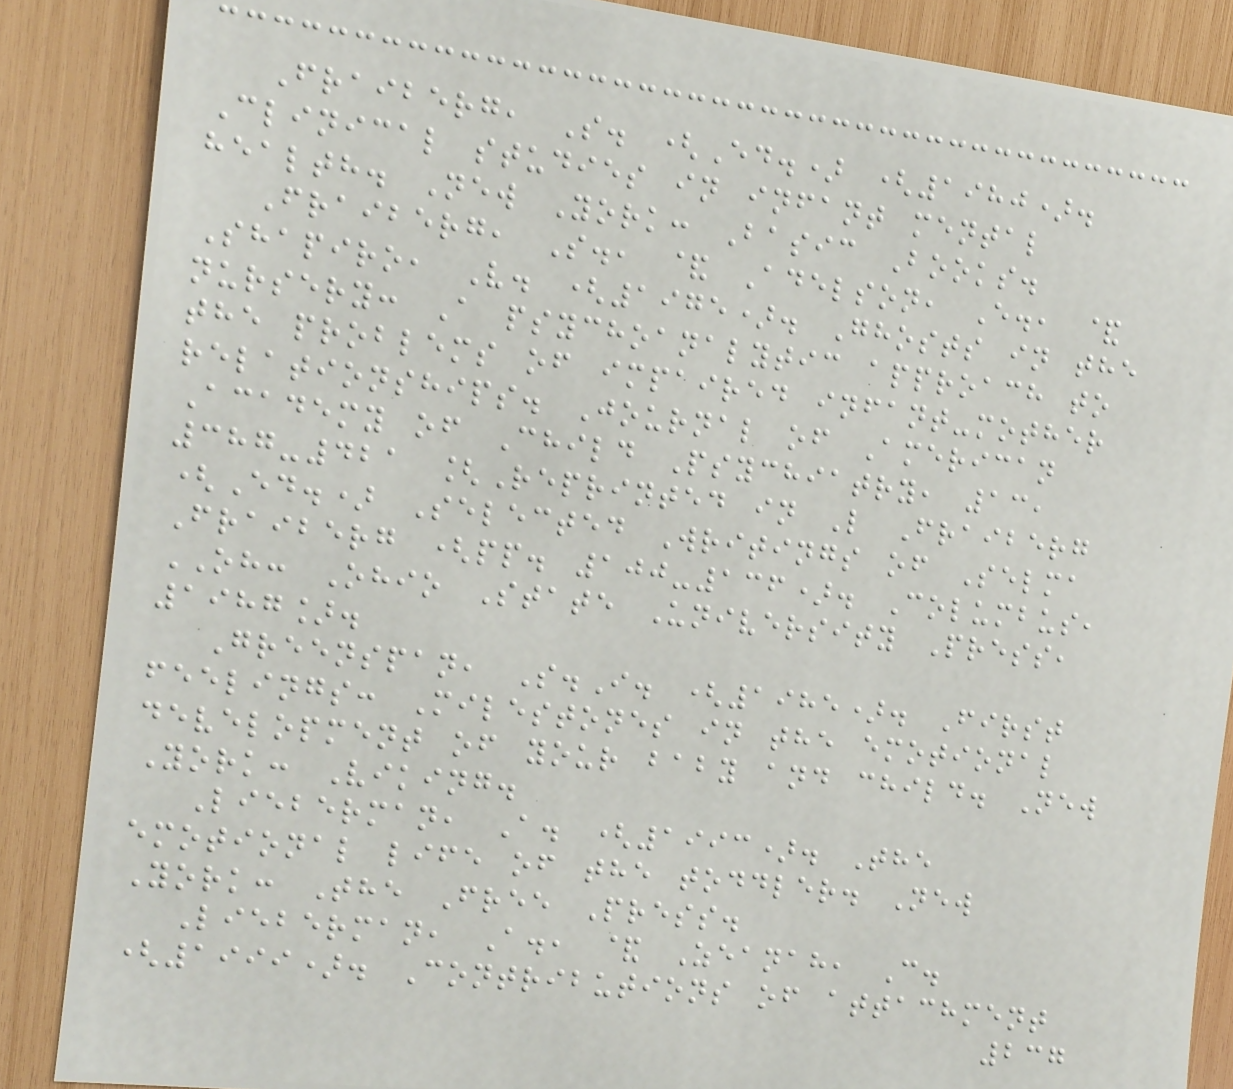Fraiberg, S. (Ed.) (1980).
Clinical studies in infant mental
health. New York: Basic Books.
Fraiberg, S., & Adelson, E., &
Shapiro, V. (1975). Ghosts in the
nursery: A psychoanalytic approach to
the problems of impaired infant-mother
relationships. Journal of American
Academy of Child Psychiatry, 13,
387-421 [Reprinted in L Fraiberg
(Ed.) Selected Writings of Selma
Fraiberg (pp. 100-136). Columbus,
OH: Ohio State University Press,
1987].
Greenspan, S.I. (1985). First
feelings: Milestones in the emotional
development of your baby and child. New
York: Viking.
Lieberman, A. (1993). The
emotional life of the toddler. New
York: The Free Press.
Lieberman, A., & Zeanah, C.
(1999). Contributions of attachment
237
